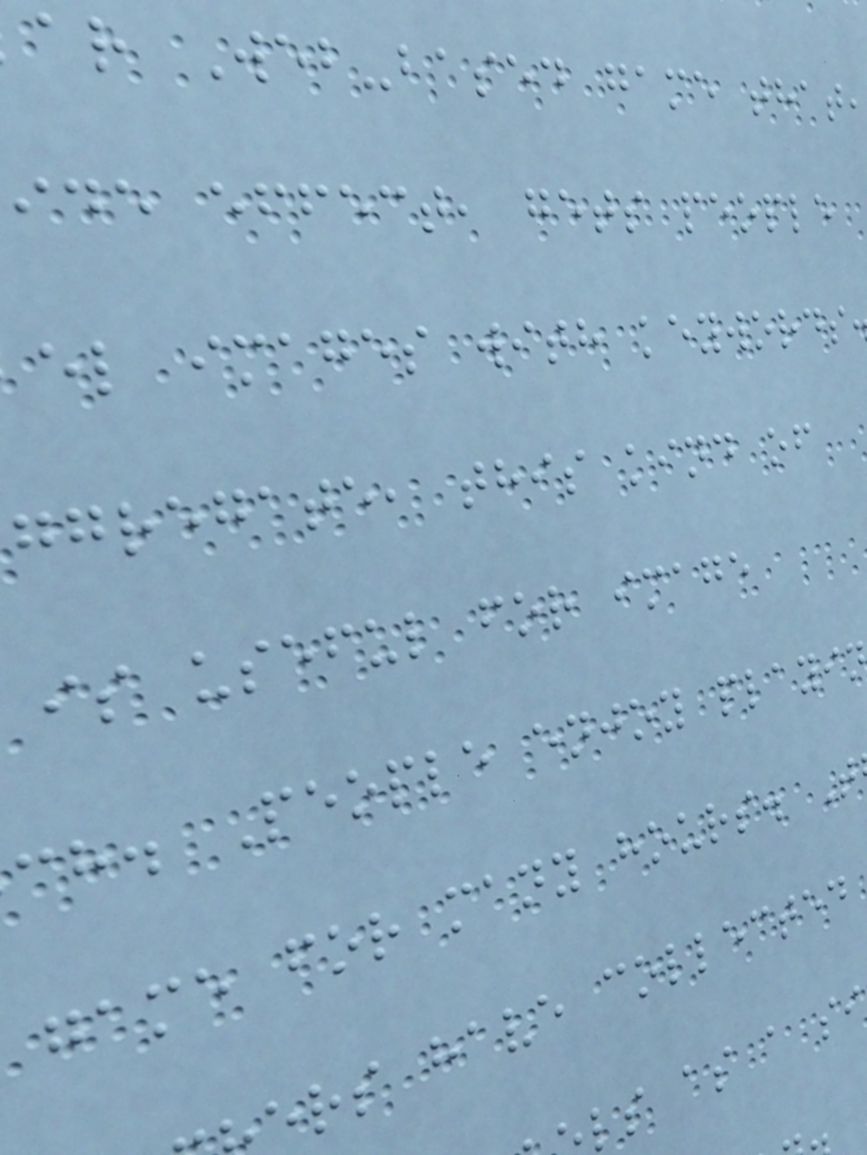ar Web-based game that
ide effect, gets people
el images with keywords
ggregate, this kind of
is useful for image
ch. People enjoy playi
game for many hours. T
ers have collected
ls as a si
